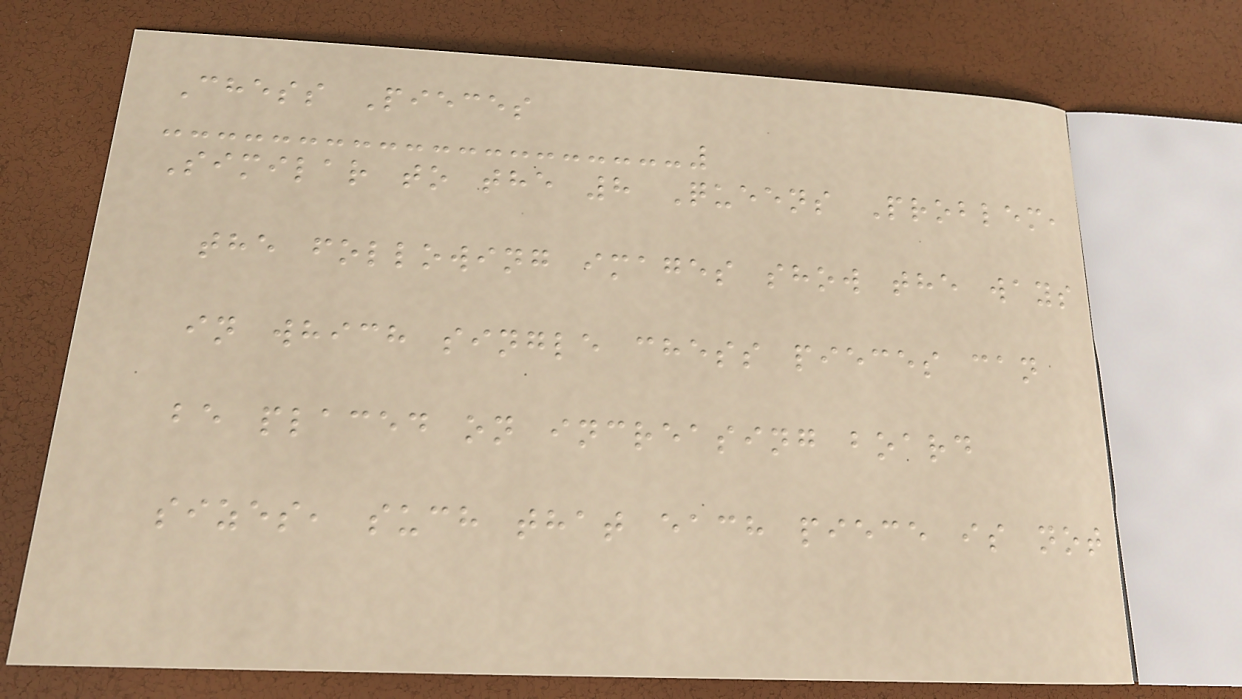Chess Pieces
Similar to the 8 Queens Problem,
the following images show the ways
in which single chess pieces can
be placed on increasing board
sizes, such that each piece is not
